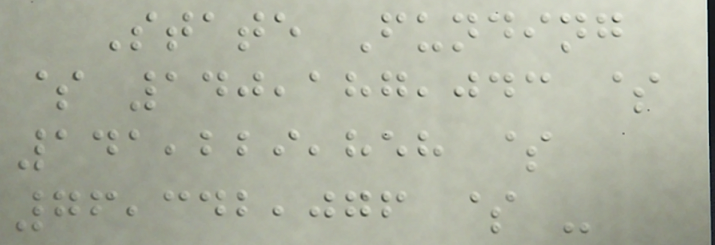State Funding
$ 140,187,043 $
141,229,858 $
76,342,076 $ -
